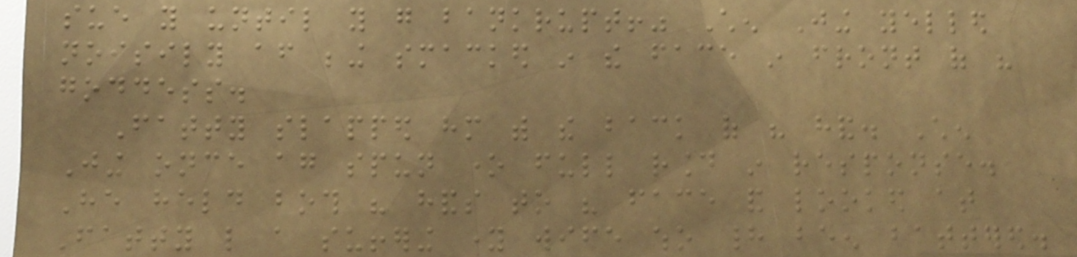sue you until you go bankrupt!" Chen Jing yelled
noisily after being smacked in the face in front of his
goddess.
Fatty slapped him with the back of his hand. Chen
Jing once again spun one full round in response.
He held both his hands to his face and looked at
Fatty like a suffering young wife who had been battered.
